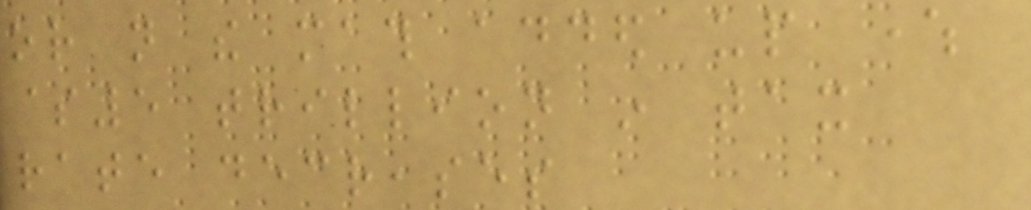or not the math added up where
$5 trillion in tax
rate decreases
